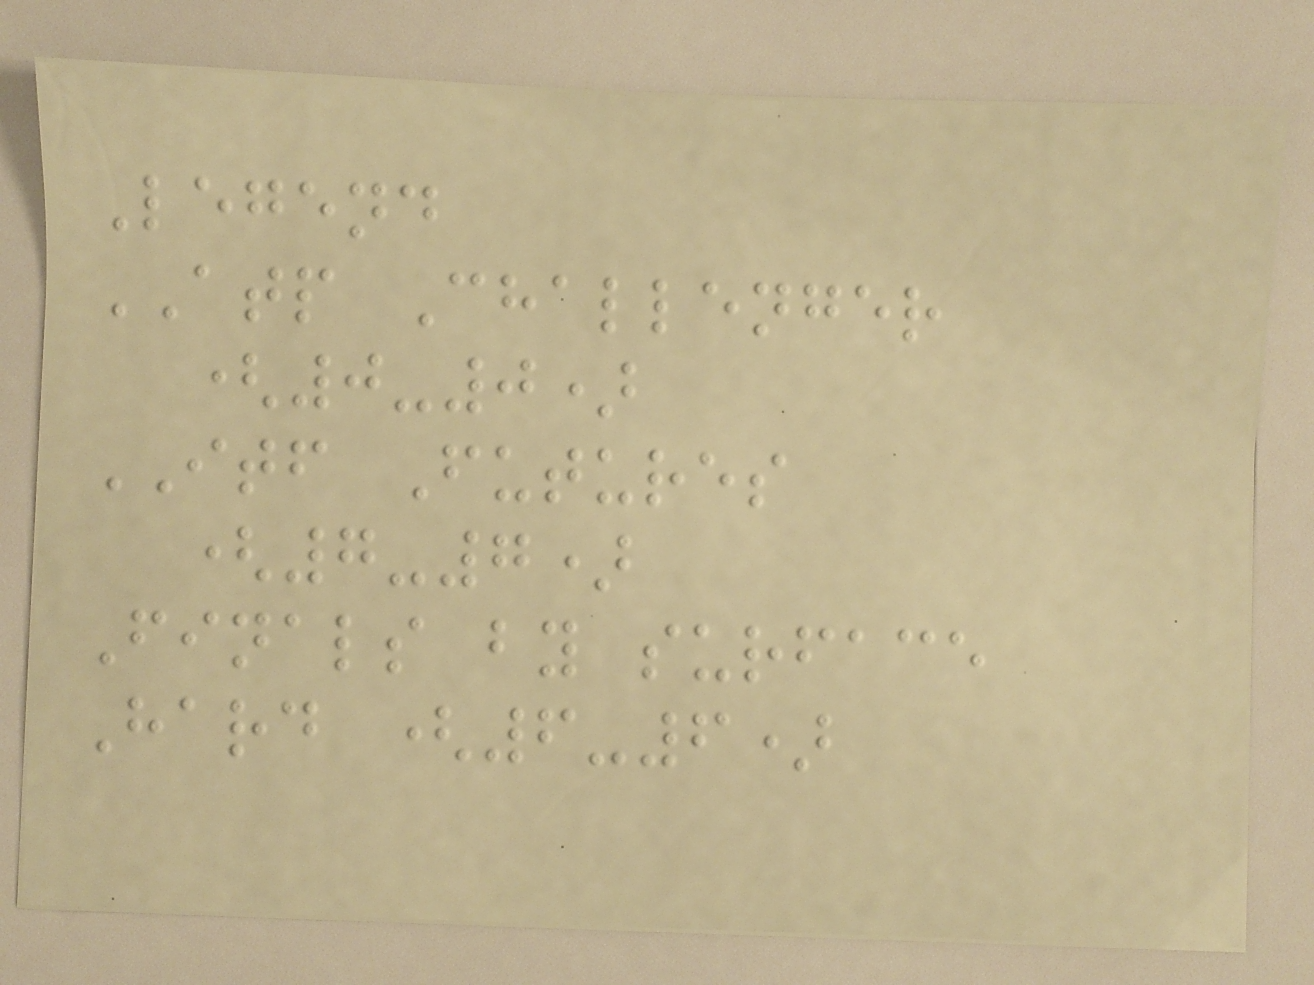Legend
ATP Challenger
(0-0)
ITF Futures
(7-7)
Finals by surface
Hard (6-6)
